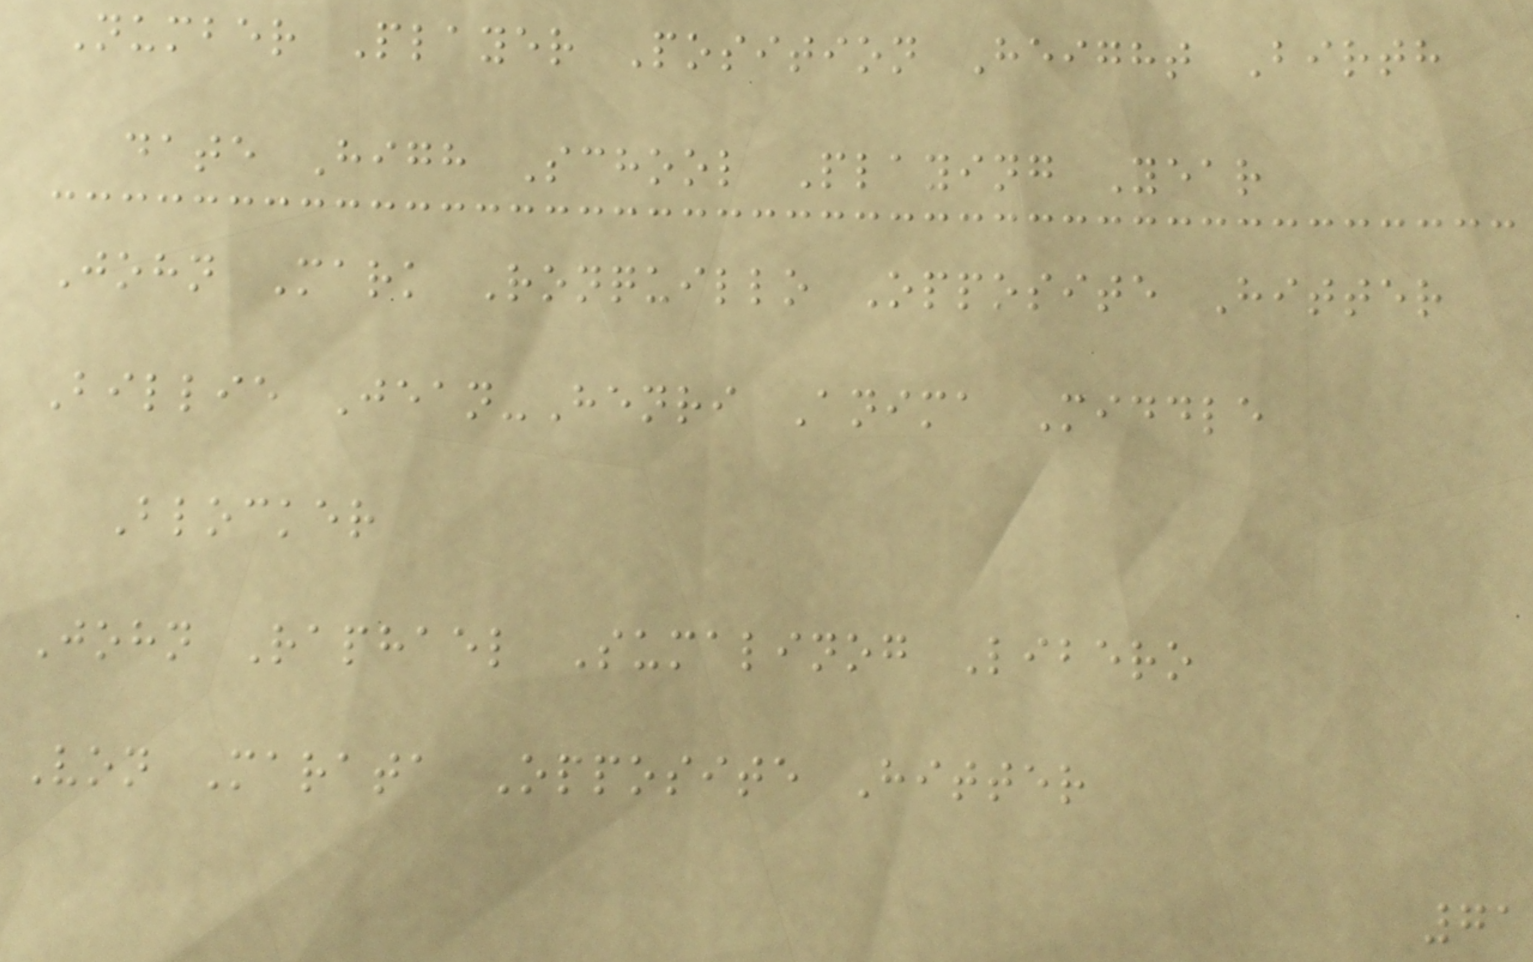Number Player Position Height Birth
date High School Playing Year
John Mark Ronquillo Opposite Hitter
Billie Jean-Henri Anima Middle
Blocker
John Raphael Sumalinog Libero
Von Marata Opposite Hitter
71
